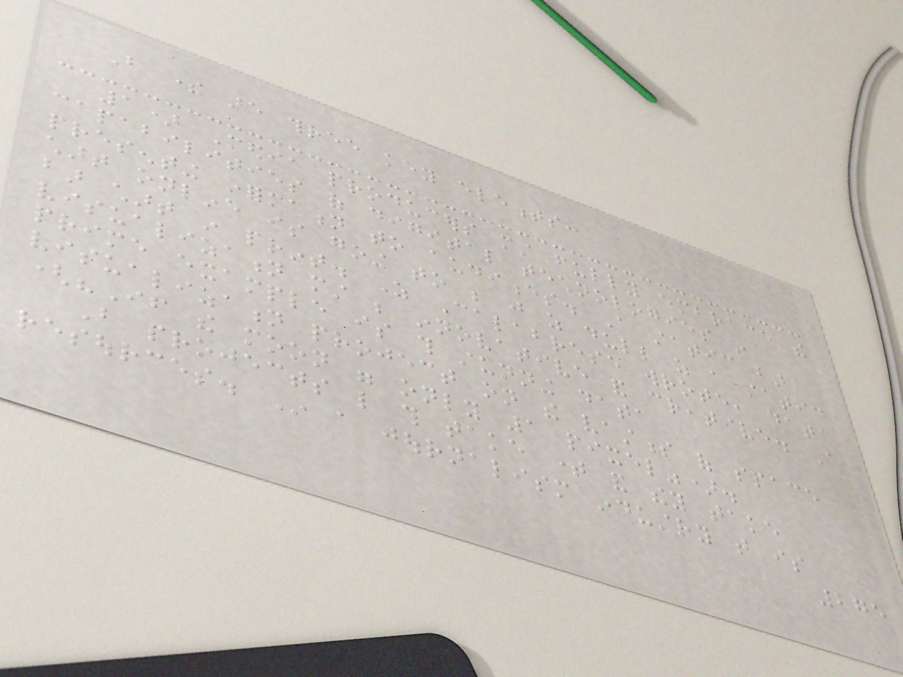But there are three key elements:
1) Media producers must fully embrace the
capabilities of digital technologies in
presenting information to audiences. A static bar
chart online is going to be just as dull as a static
bar chart in print. As Calabrese wrote, data
visualization must be innovative and creative. A
prime example is this stunning data
visualization project on the vastness of space
("If the moon were only 1 pixel").
But projects like this take time and they take
resources. In a journalism industry that is
275
